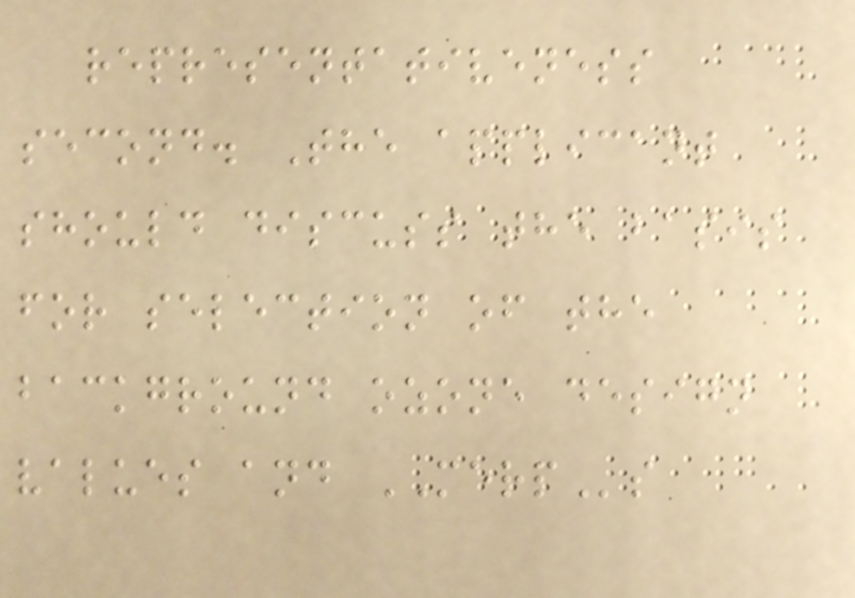representativeness
second. The applicant
should discuss the basis
for selection of the
background ozone design
values and MERPs
